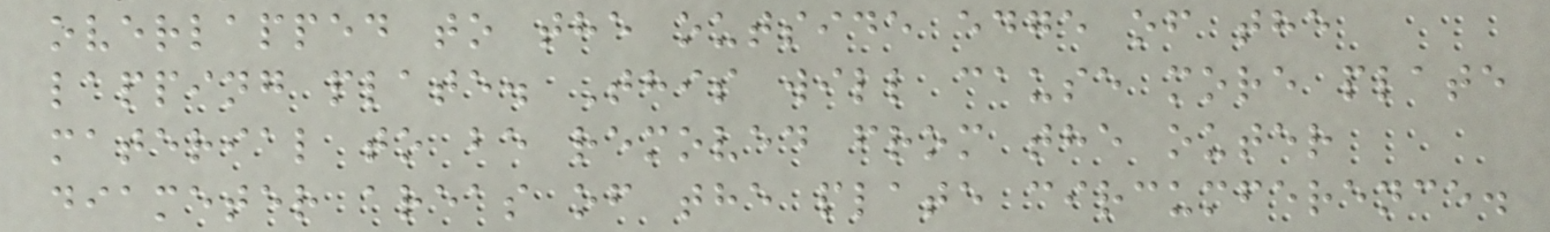overlapped to the outside edge of the
lapping plate. This will cause more plate
material to be removed from the outer
diameter areas of the plate circumference.
